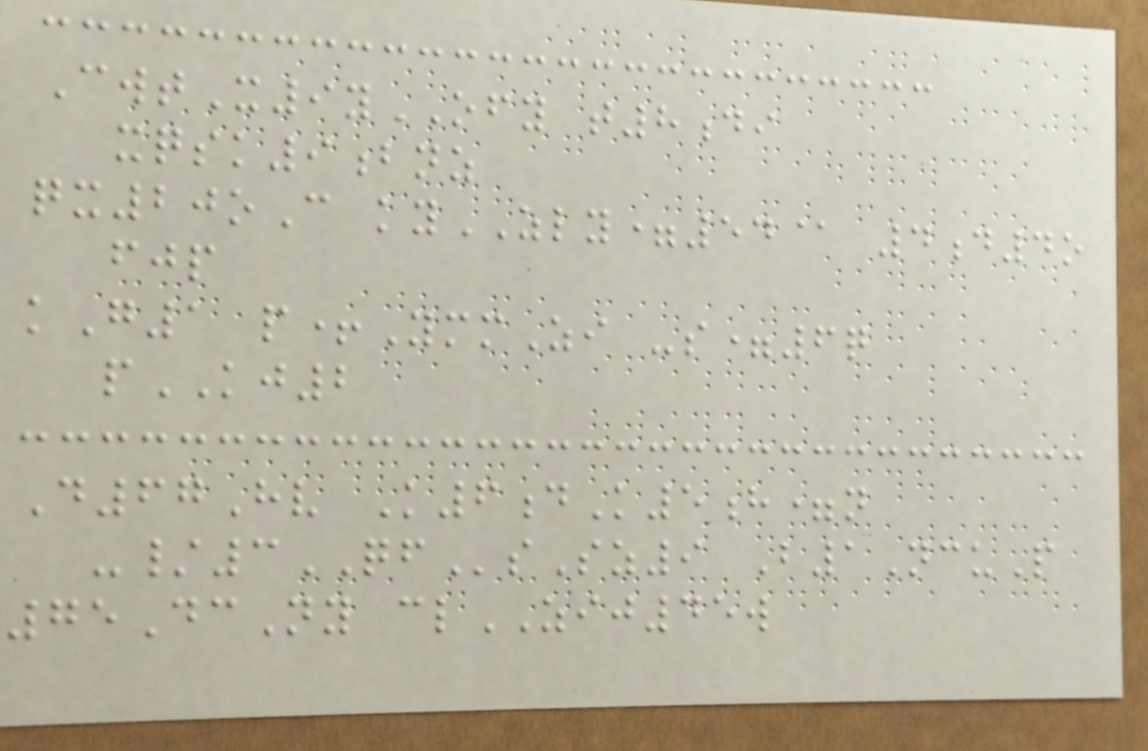CwtX9yOFY t8di
xqsk9bnz
qx20oC kyZLY=54@ 4d4o
fjp
kG1 p+YmmZi -s=6q
pKJ2
D67Hv K6dK5h=n
-/3QFsSz9 B1NcuP
75DcNy clZIJ45w
